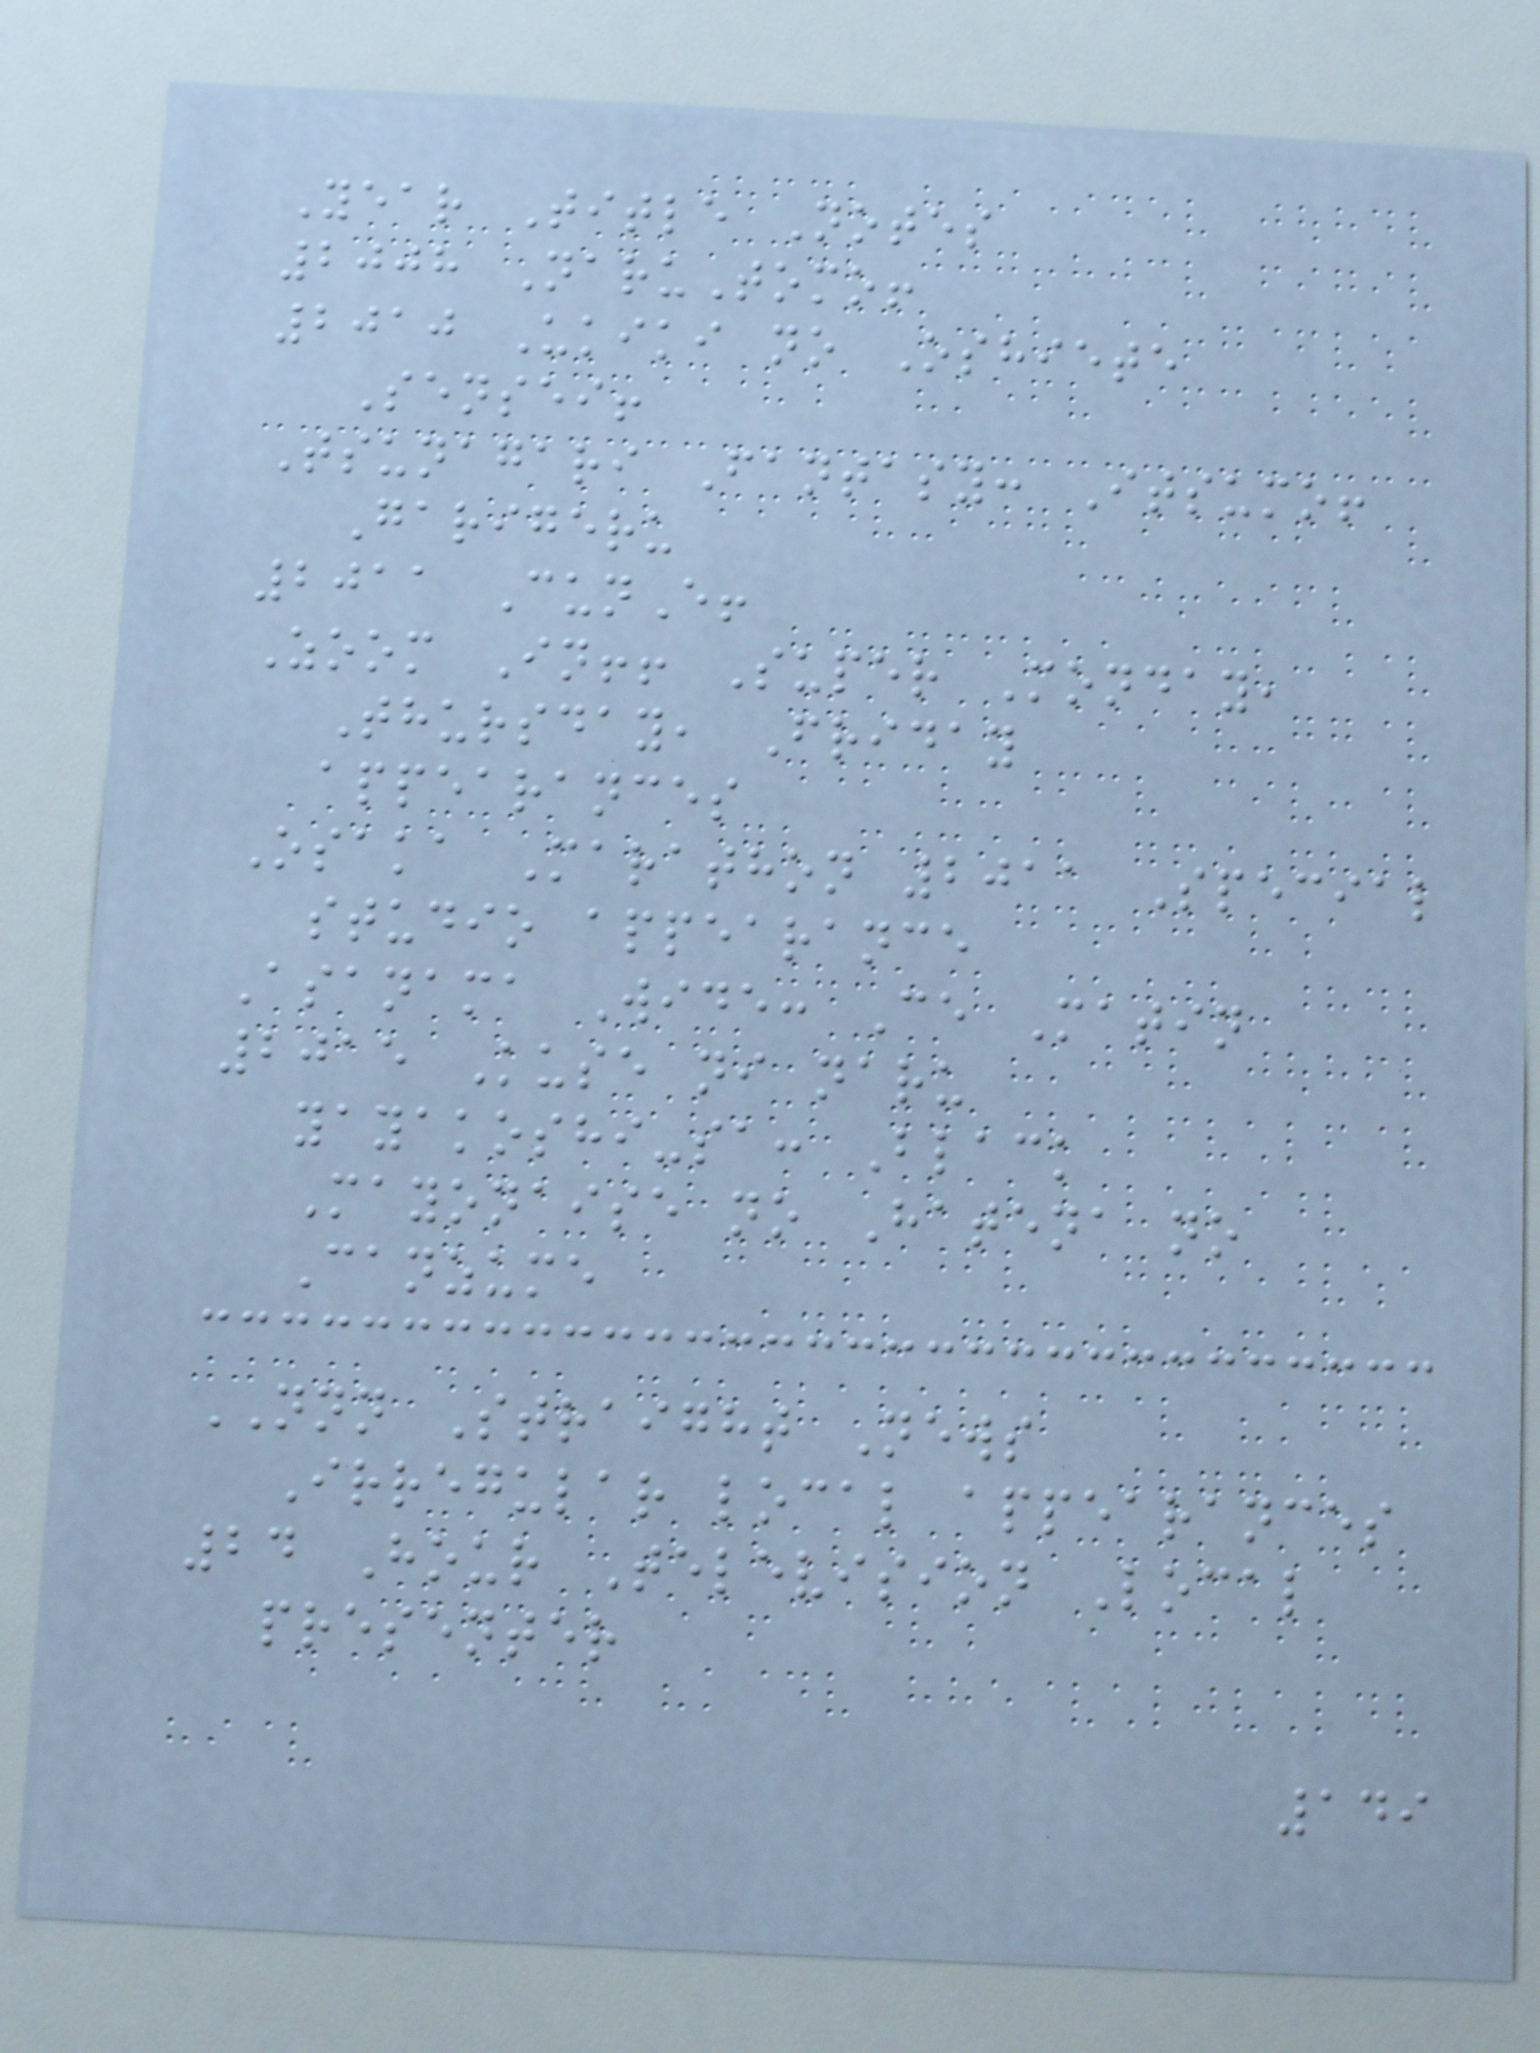Year Title Notes
2008 NaruTomo!
2010 Ukiki no Oshiete
Sensei!
Tsunagari Fantasy: Itsumo!
Garigeru
2011 CunE!
Zoom In!! Super Monday,
Thursday, Friday
appearances
Osaka Marathon 2011 Special
studio appearance
Asanama Wide: Ce Matin
2015 Kuse ni naru
yayakoshi-sa: Black
Mayonaise no Hatena no
Canzume
NNN Straight News
Irregular local appearances
24 Hour Television Local
presenter
149
